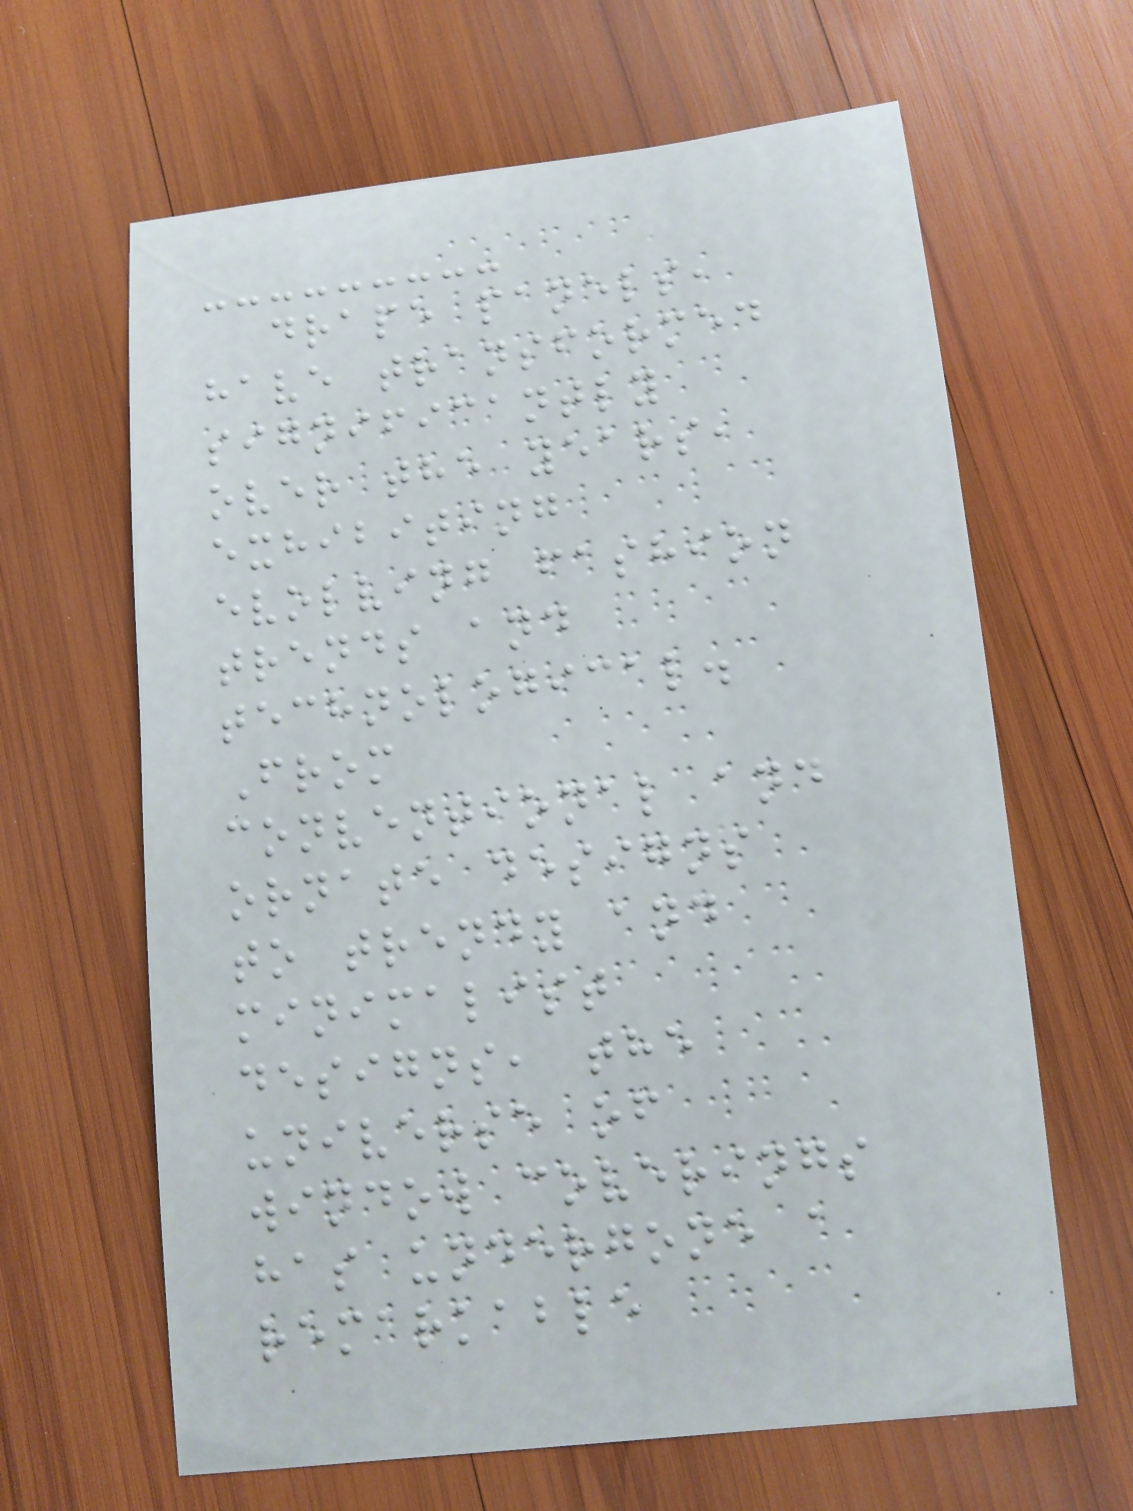drape panels,
have transformed
significantly
over the years,
exhibiting
evolving fashion
trends and
technological.
From
conventional and
ornate designs
to trendy and
minimalist
designs, the
universe of
window coverings
has undergone a
remarkable
